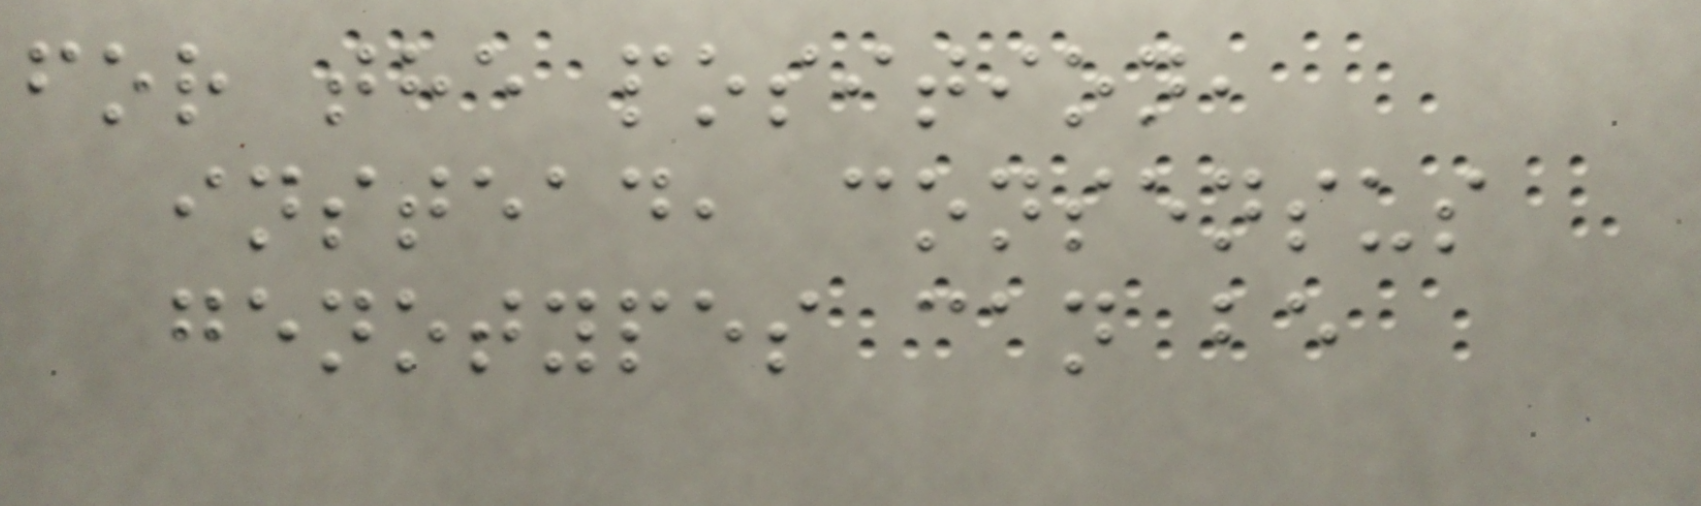for the position,
instead, consensus
genotypes can be
